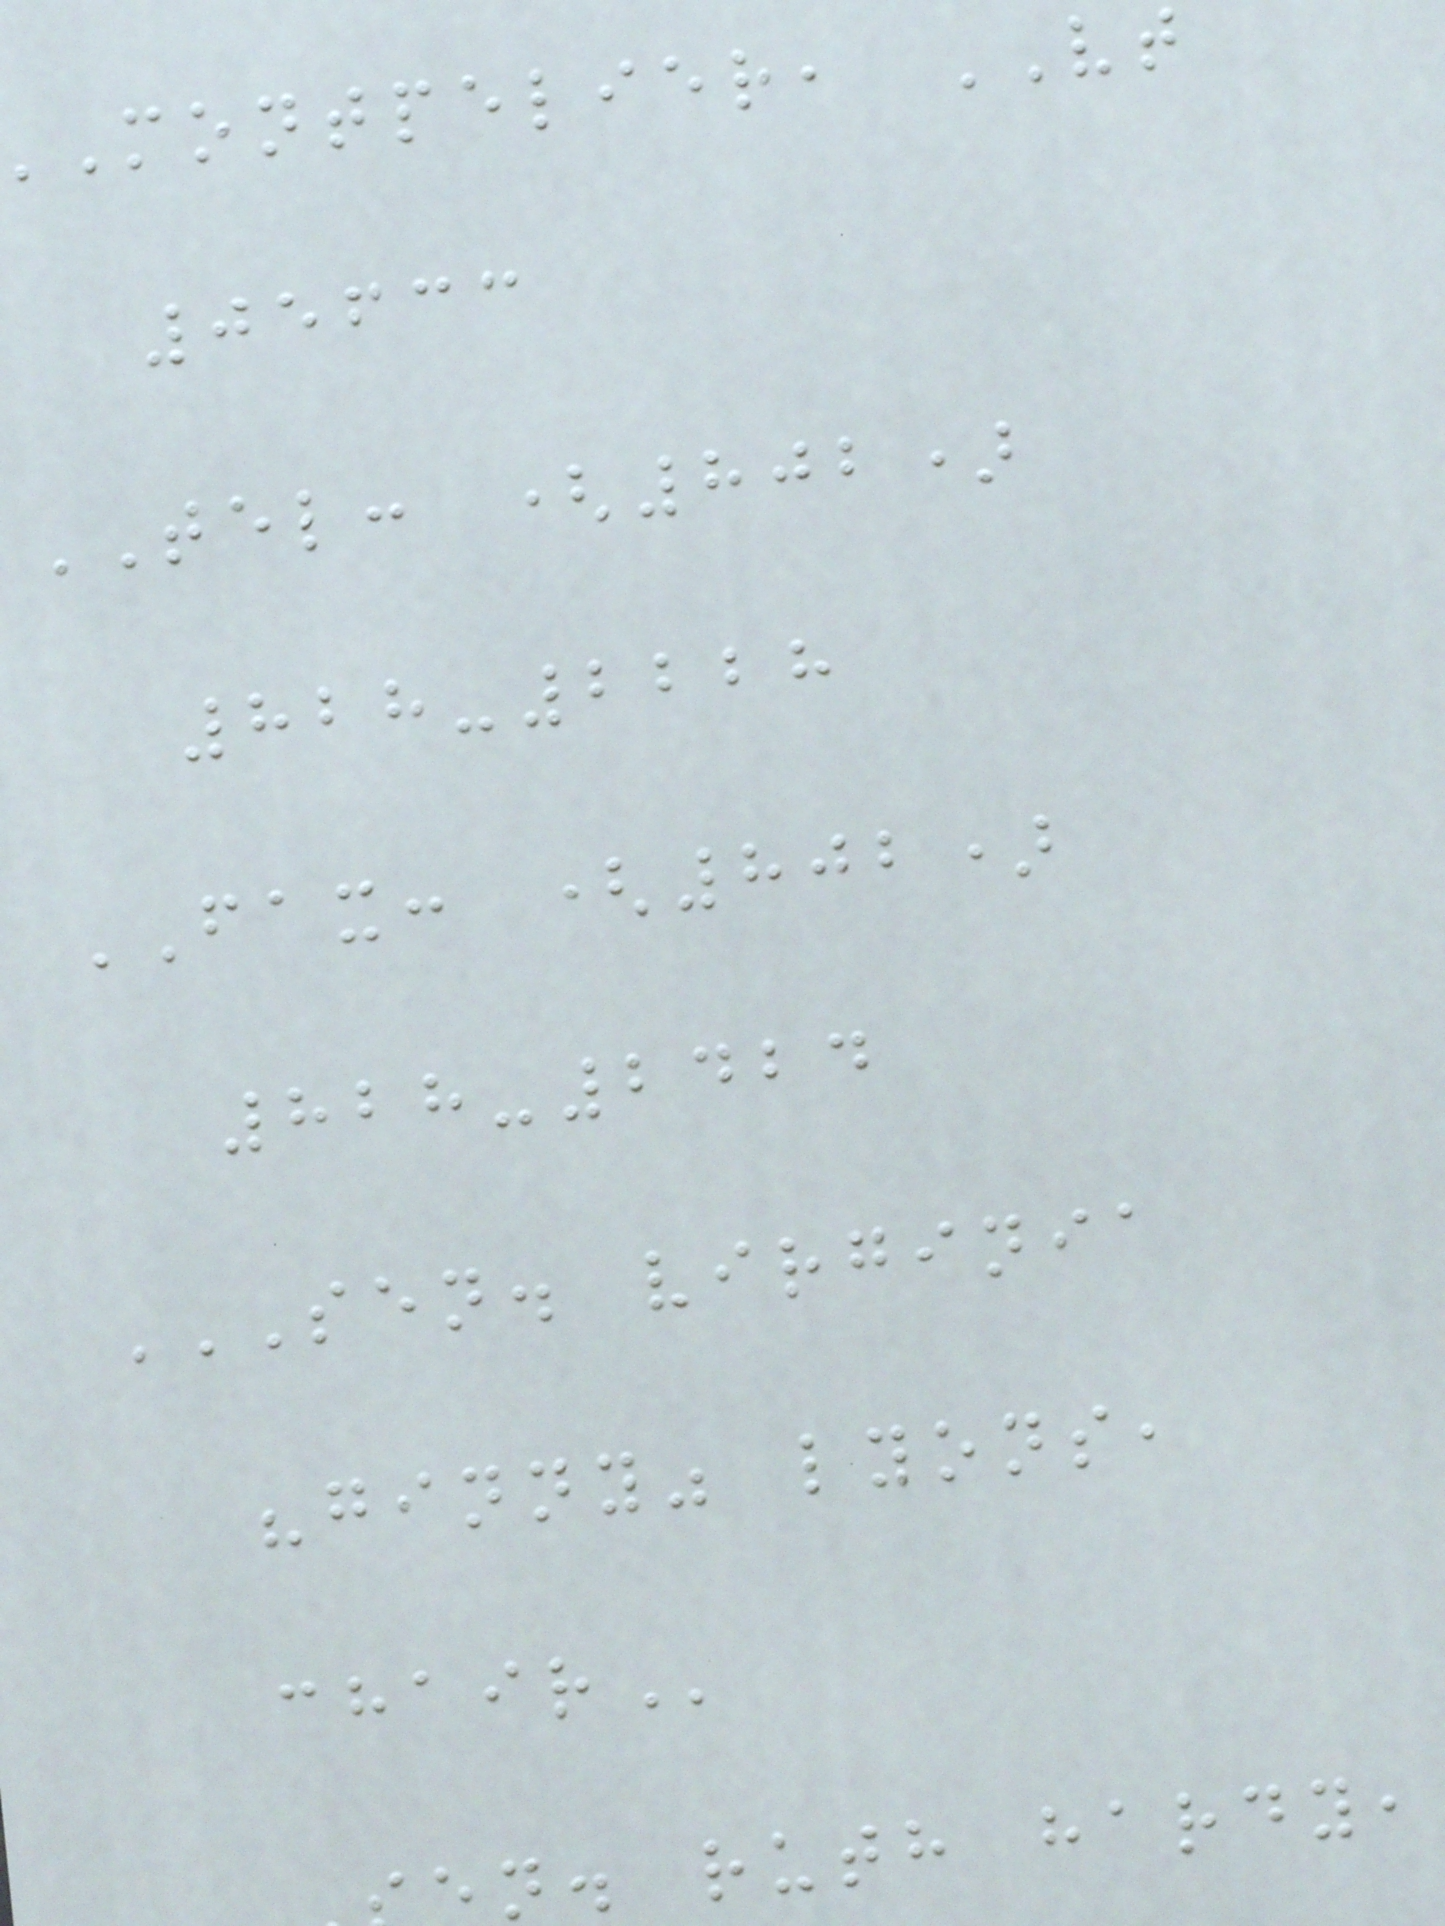montpelier, VT
05633
TEL: (802)
828-2228
FAX: (802)
828-2424
SEN. VIRGINIA
"ginny" lyons,
n. ruth hardy,
